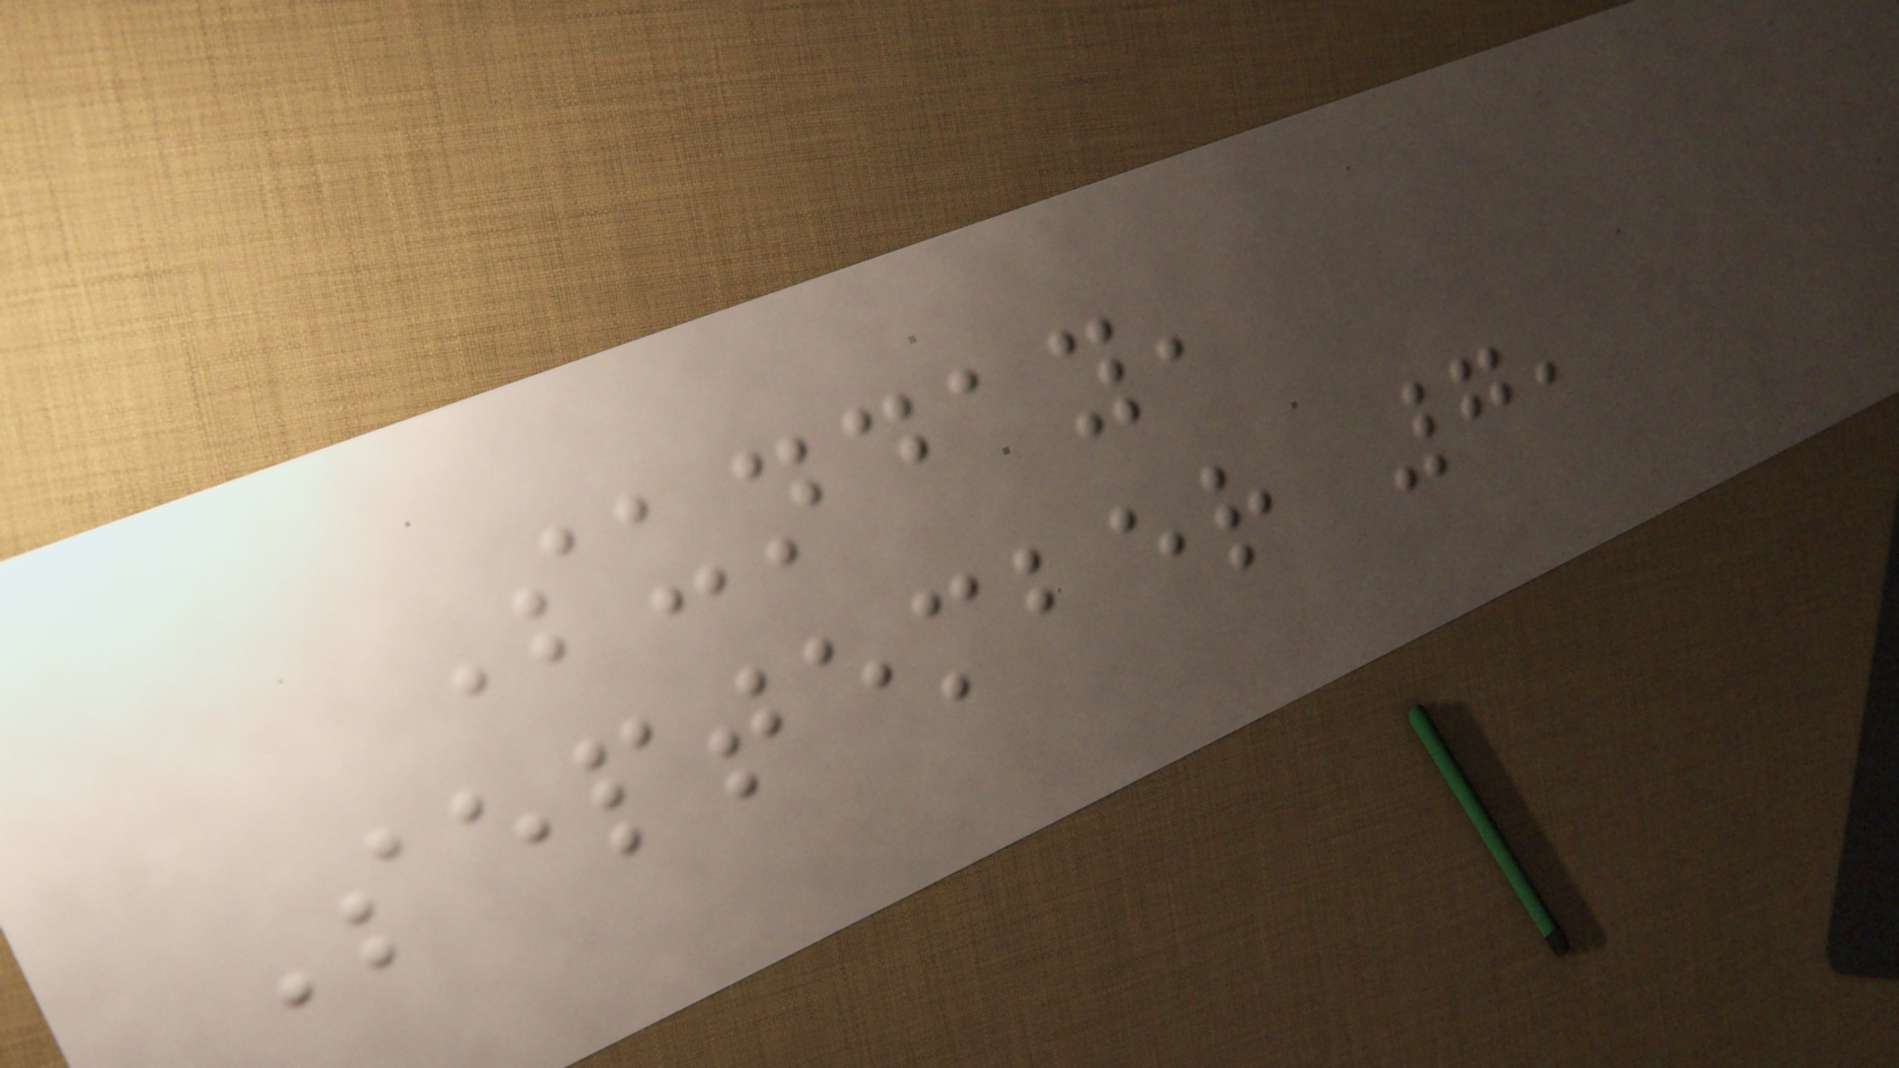Sunday,
September 7,
